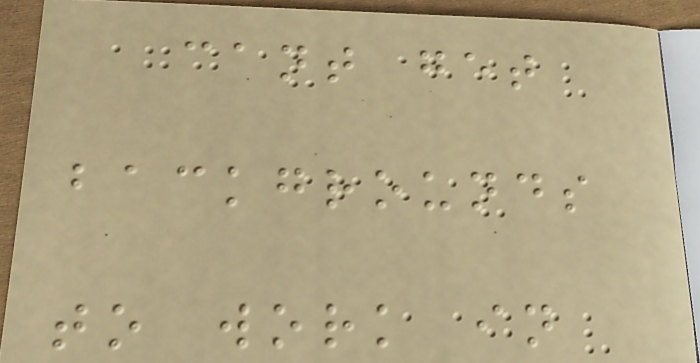cant get
backgrounds
to work in
